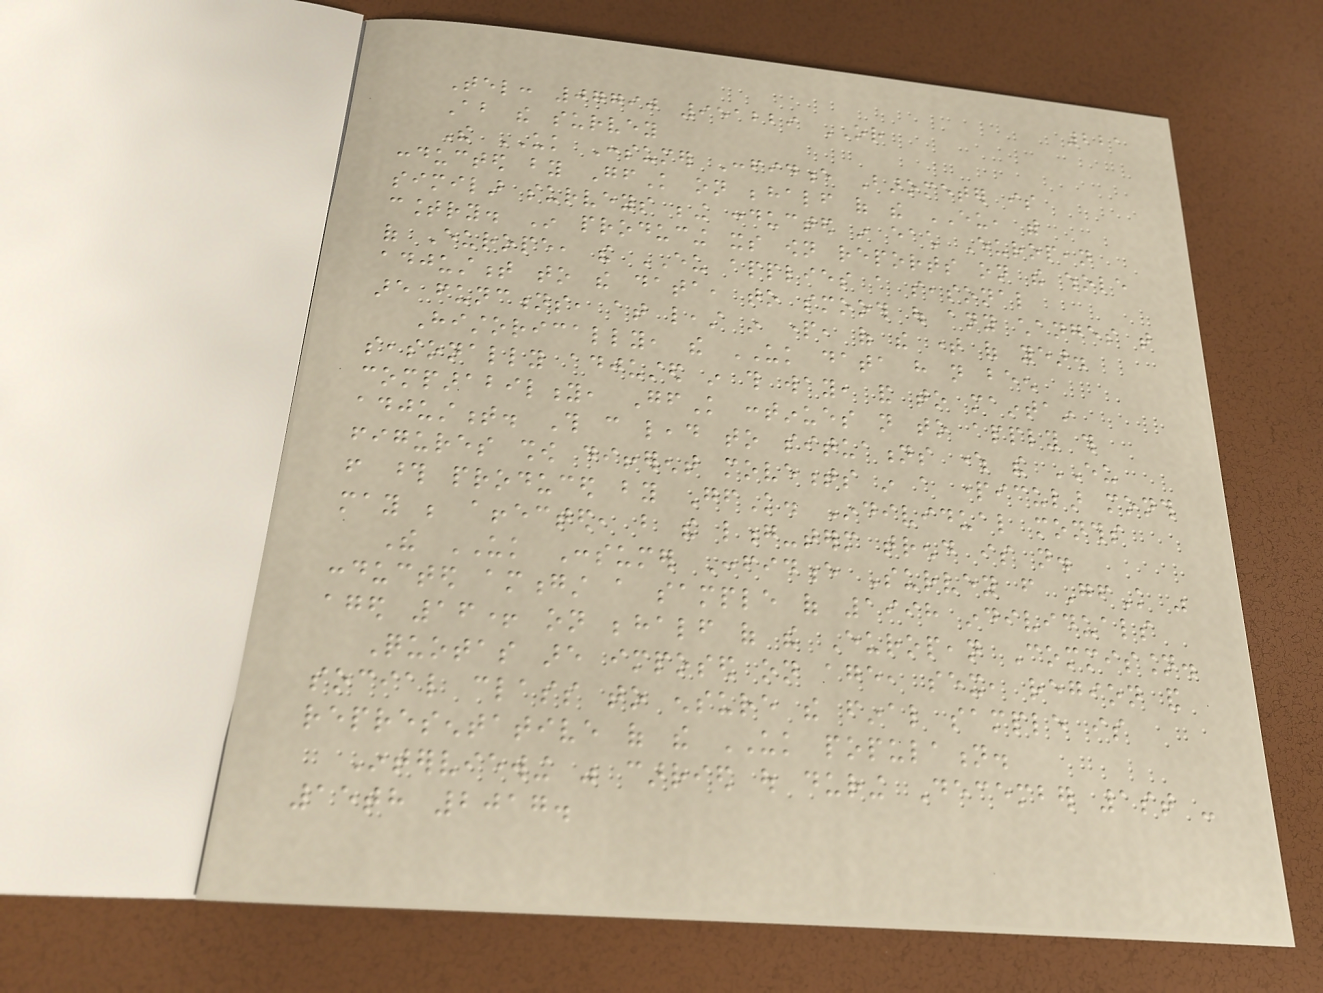221
Tel: 07790 951229 OR
About the survey
The UK Consumer Confidence Barometer is
conducted by GfK on behalf of the EU, with
similar surveys being conducted in each European
country. In producing its own reports on the whole
of Europe, the EU applies a seasonal
adjustment to the data, to smooth out any changes that
are functions, at least in part, of the time of year.
Historically, the UK data have not been
seasonally adjusted in this way, and to maintain
comparability, GfK continues not to apply this
adjustment. This can lead to situations where the EU
figures show different movements in a particular month
from those produced by GfK. Individual months
may be affected, but the long-term trend is not.
The UK Consumer Confidence Survey from GfK was
conducted amongst a sample of 1998 individuals
aged 16+ on behalf of the European Commission.
Quotas are imposed on age, sex, region and
social class to ensure the final sample is
representative of the UK population.
Interviewing was carried out during December 1st -
15th 2017.
